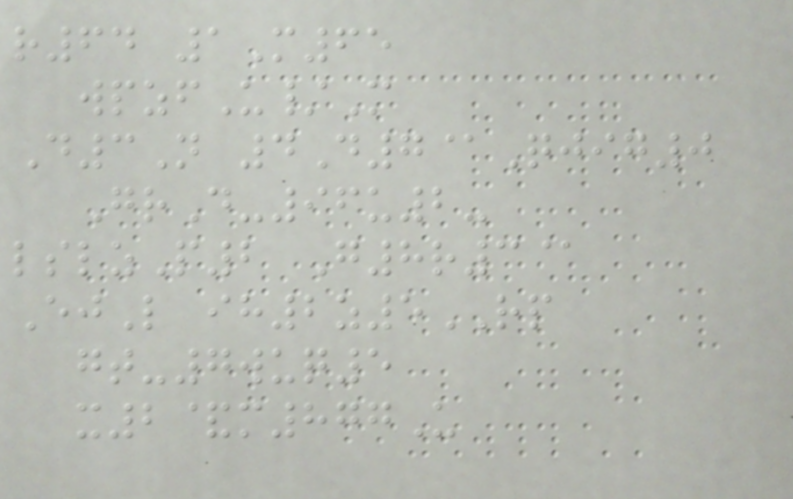r64 1M65
wpzfU/M
D3N 4D7@Qjig0
GrD-96u2-
lslzP2 G8r3@
EjL ih2z5RP
gt-7wuq5
x2&m877U
